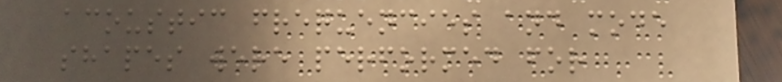acoustic frequencies and mode
shapes were performed for
